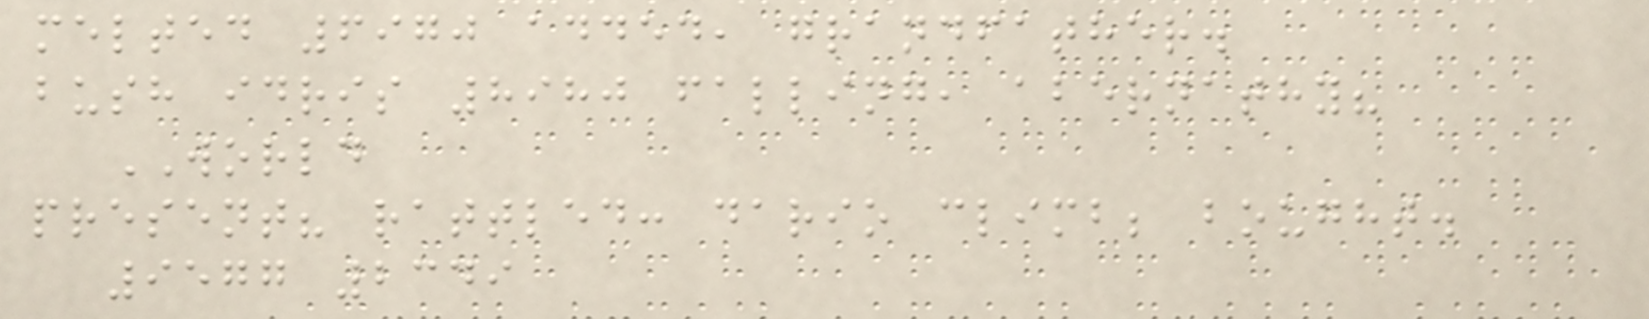melted 6970 added, grandfather.
bush idris 8980 falling, abernathy?
WORLD
present? rattled: dario climb; bought.
9577 2349
